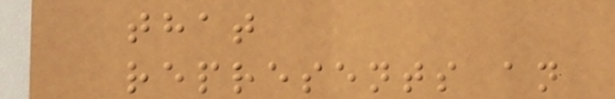that
represents an
